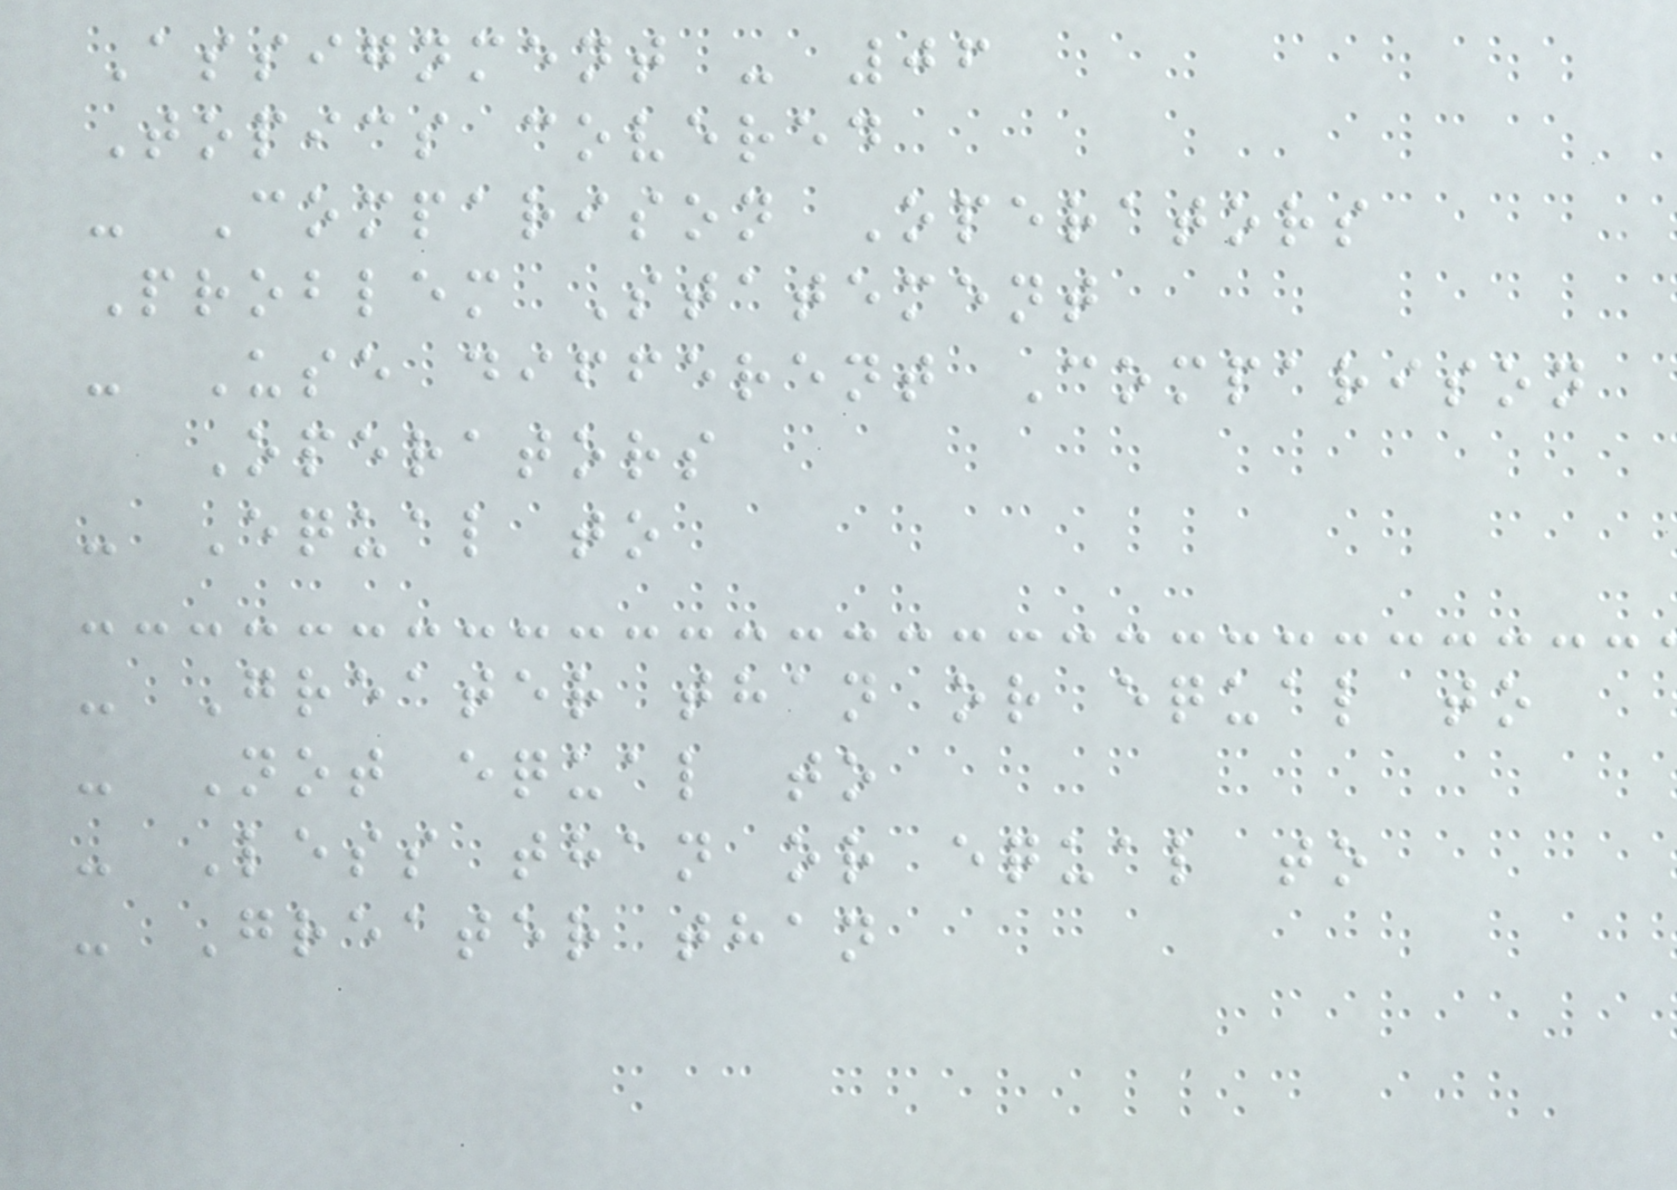Assignment - 06
Topics covered
- Comparison Operators
Problem Statement
- Use different Comparison
Operators
- Equal to
- Greater than or equal to
- Not equal to
- Less than or equal to
- Greater than
